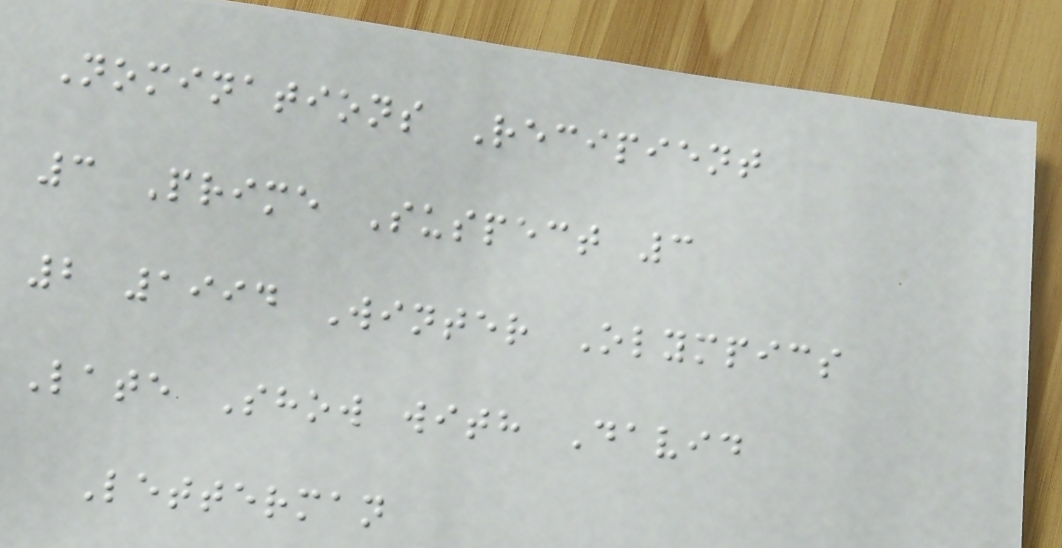Nominations Recipient
3 Prime Suspect 3
2 1994 Winter Olympics
Late Show with David
Letterman
